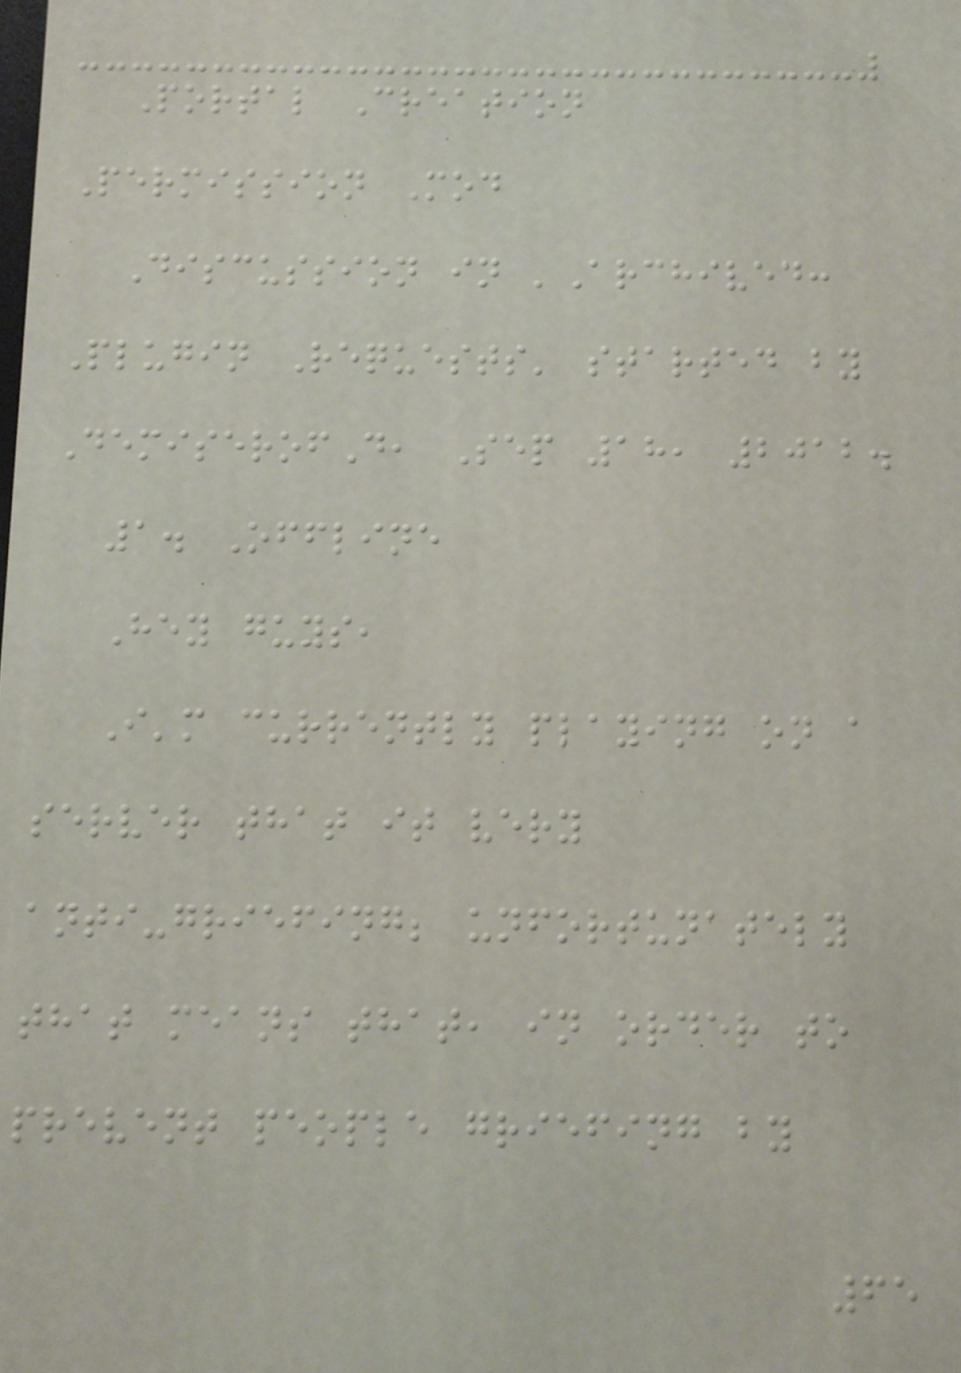Portal Creation
Permission Mod
Discussion in 'Archived:
Plugin Requests' started by
DemiserofD, Sep 18, 2012.
1. Offline
Hey guys,
I'm currently playing on a
server that it very
anti-griefing; unfortunately
that means that, in order to
prevent people griefing by
65
